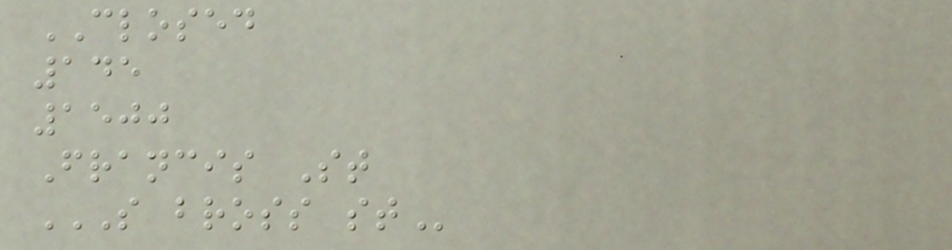CLOSED
145
1500
Francis St
S BROSS ST
